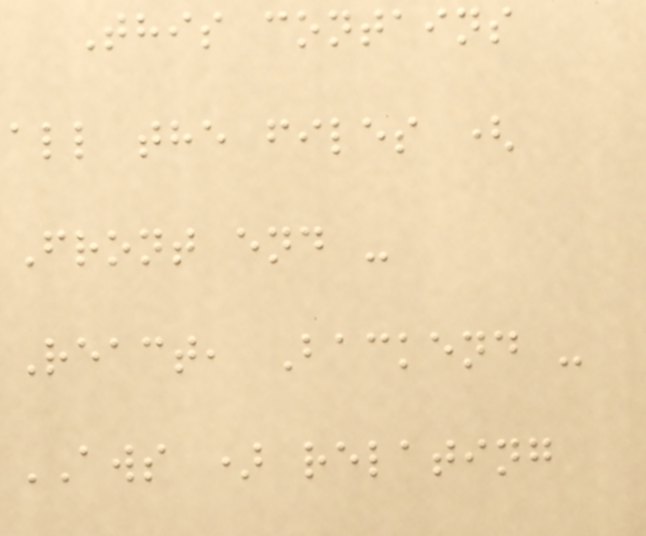This contains
all the files (
Front end -
React, Backend -
AWS ) relating
